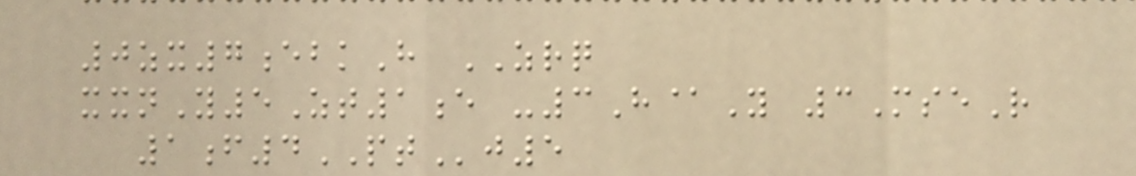0zx7ebkH ZRQ
xxnY5Zt1e -3H@Y 3MseR
1f4PTj5
